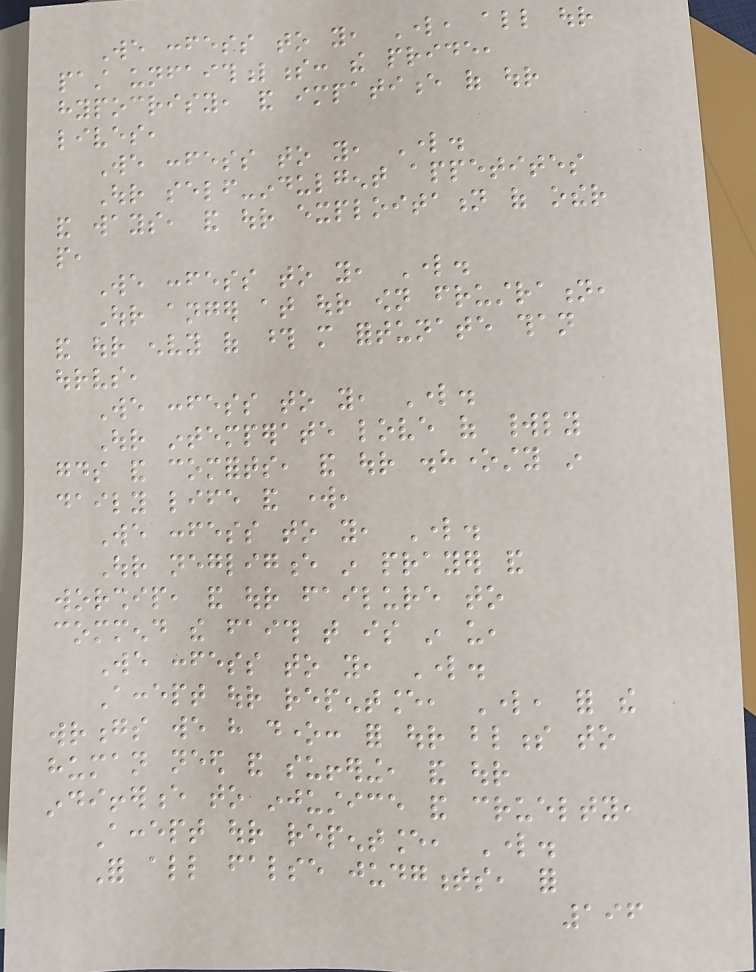We confess to you, Lord, all our
past unfaithfulness: the pride,
hypocrisy, and impatience of our
lives,
We confess to you, Lord.
Our self-indulgent appetites
and ways, and our exploitation of other
people,
We confess to you, Lord.
Our anger at our own frustration,
and our envy of those more fortunate than
ourselves,
We confess to you, Lord.
Our intemperate love of worldly
goods and comforts, and our dishonesty in
daily life and work,
We confess to you, Lord.
Our negligence in prayer and
worship, and our failure to
commend the faith that is in us,
We confess to you, Lord.
Accept our repentance, Lord, for the
wrongs we have done: for our blindness to
human need and suffering, and our
indifference to injustice and cruelty,
Accept our repentance, Lord.
For all false judgments, for
196
